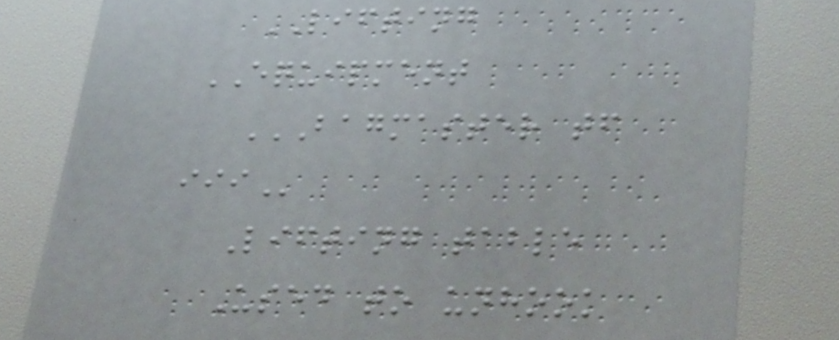LIFTING
EQUIPMENT
BAGMASTER TF
III
Lifting table
Used to unhook
